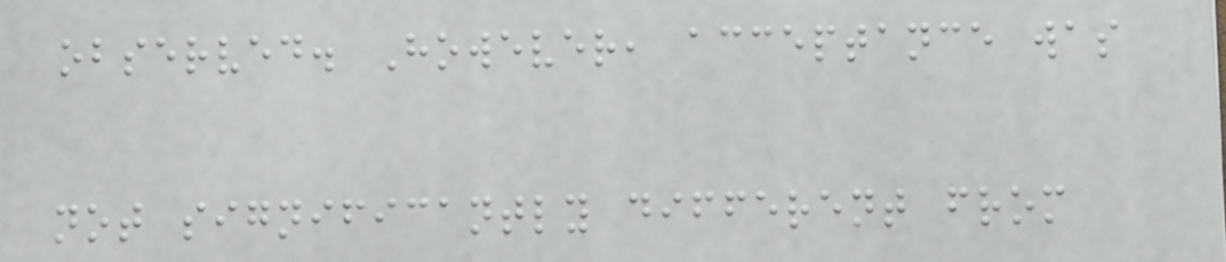observed. However, acceptance was
not significantly different from
